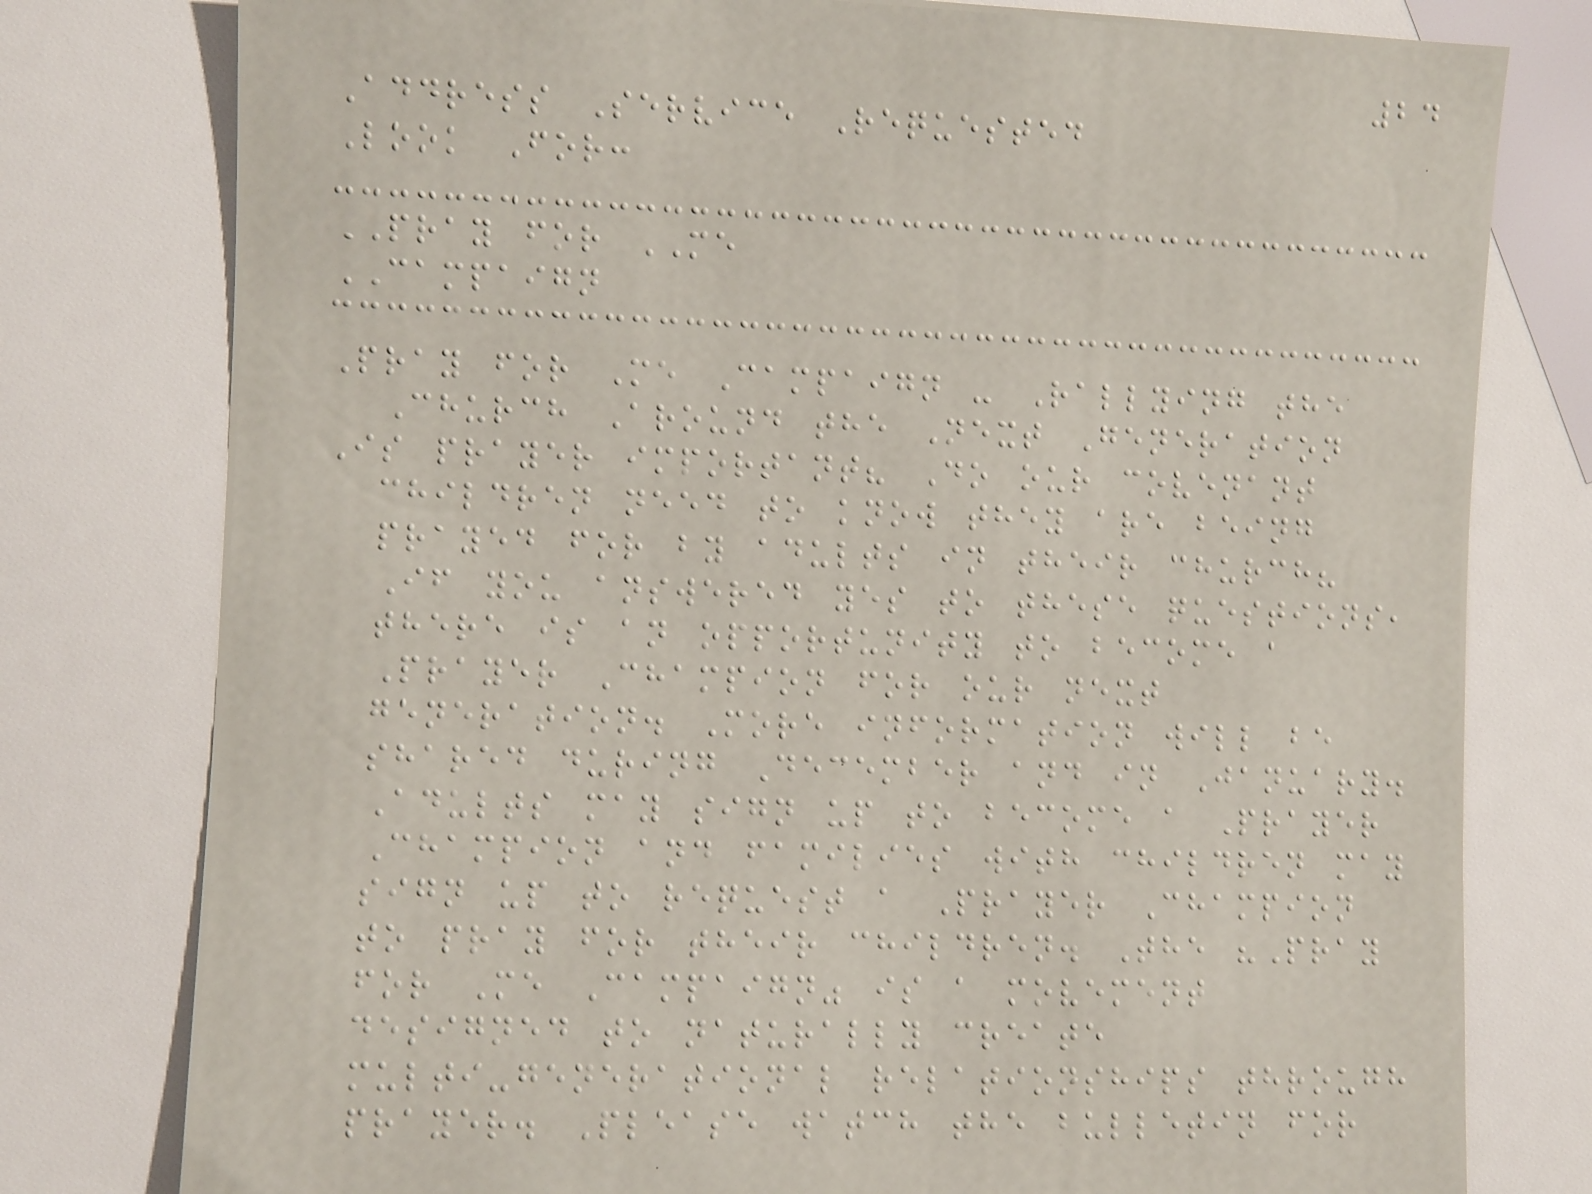24
Address Service Requested
Look For:
PRAY for ME
CAMPAIGN
Pray for Me Campaign - Rallying the
Church Around the Next Generation
Is prayer important? Do our covenant
children need to know they are being
prayed for by adults in their church?
If you answered yes to these questions,
there is an opportunity to become a
Prayer Champion for our next
generation. More information will be
shared during December and in January.
Adults may sign up to become a Prayer
Champion and families with children may
sign up to request a Prayer Champion
to pray for their children. The "Pray
for Me Campaign" is a movement
designed to naturally create
multi-generational relationships through
prayer. Please watch the bulletin for
